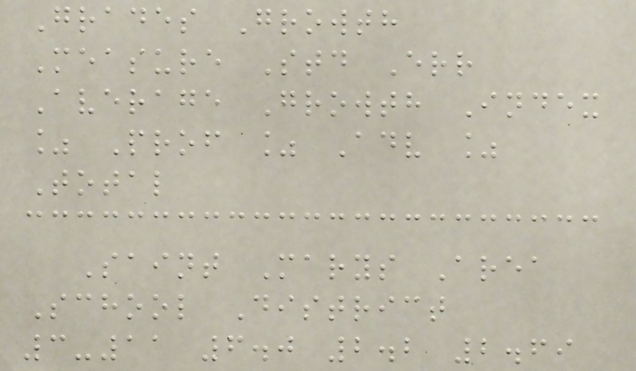Grades Growth
Measure Std Err
Average Growth Index
% Prof % Adv %
Total
Saint Marys Area
School District
3-11 6.0 2.2 2.69
